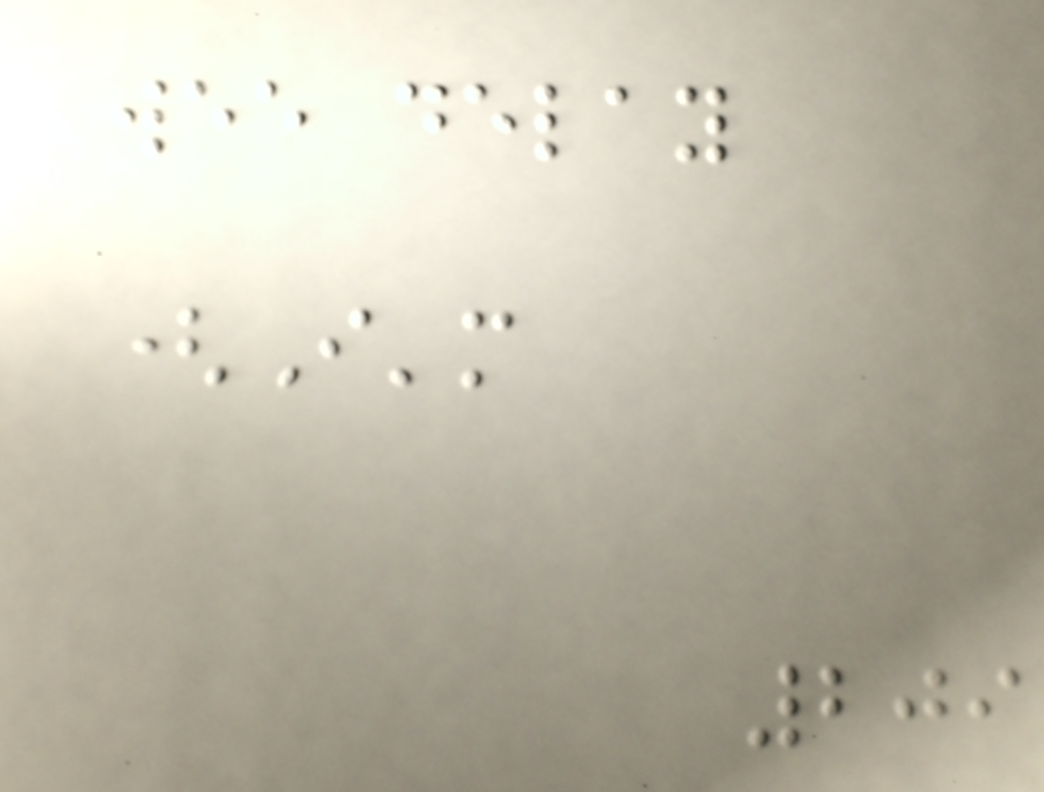wee delay
(I'm
209
